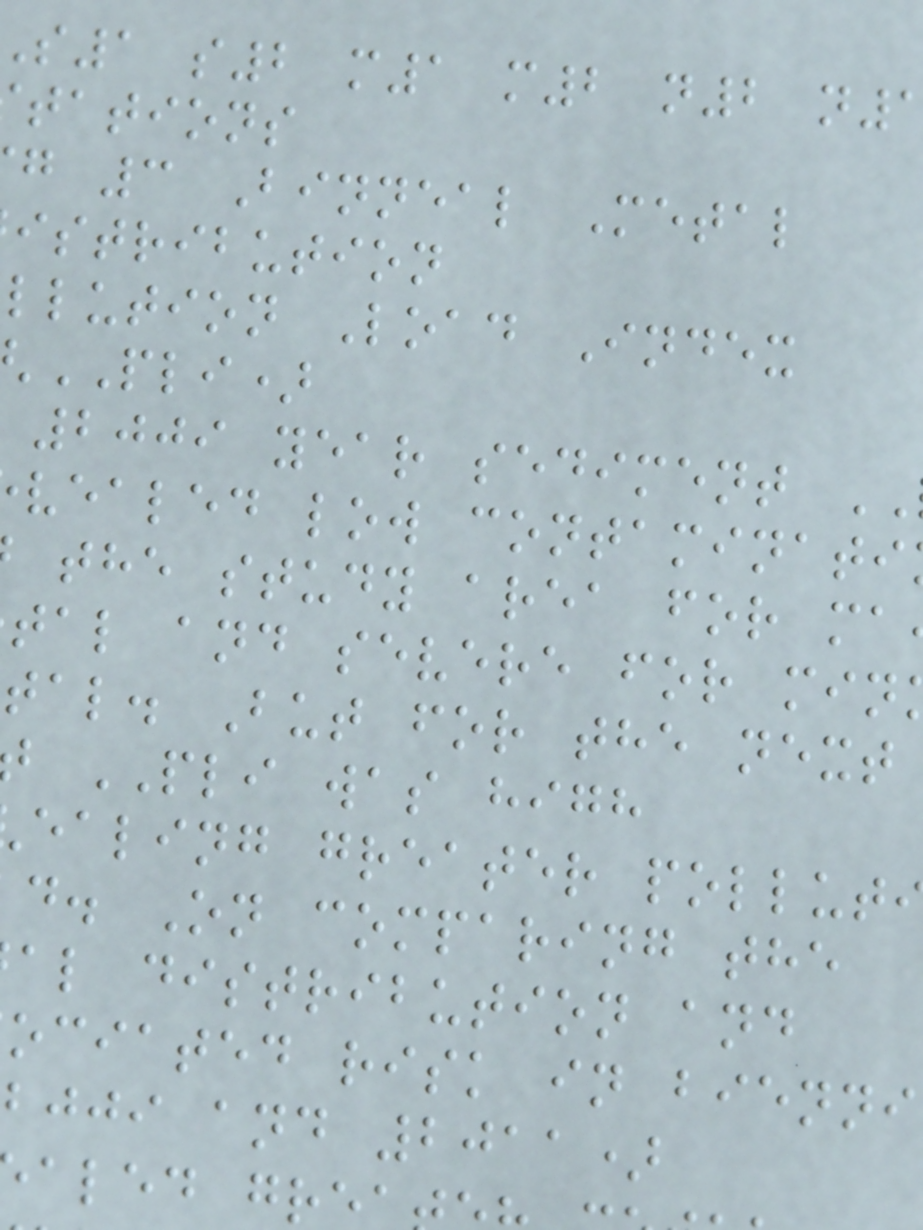s1 s2 m1 m2 n2
tations
g 3 Binneal Metal
istribution
llution Load Index
PLI)
2009 year sediment
vealed low contaminati
the study area for ma
tal and severe for min
tal. But for the next
PLI was high
ealing greater pollut
d. On comparing the
al distribution and
ociated risk in bienni
bjji and 2011)
aled gr
